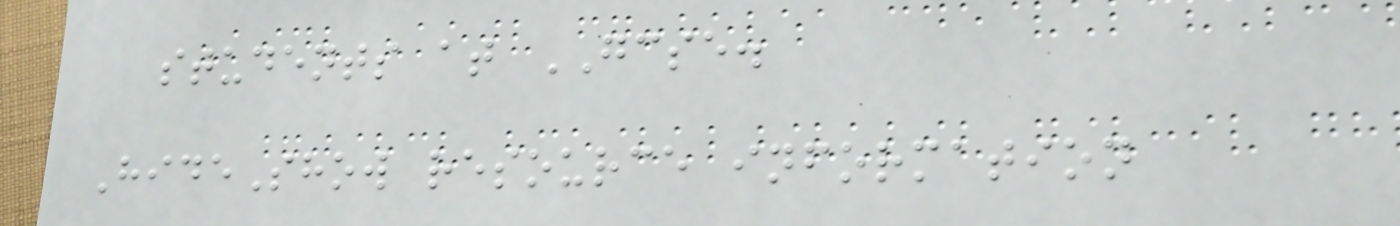students at GCSE.
HideShow resource information
